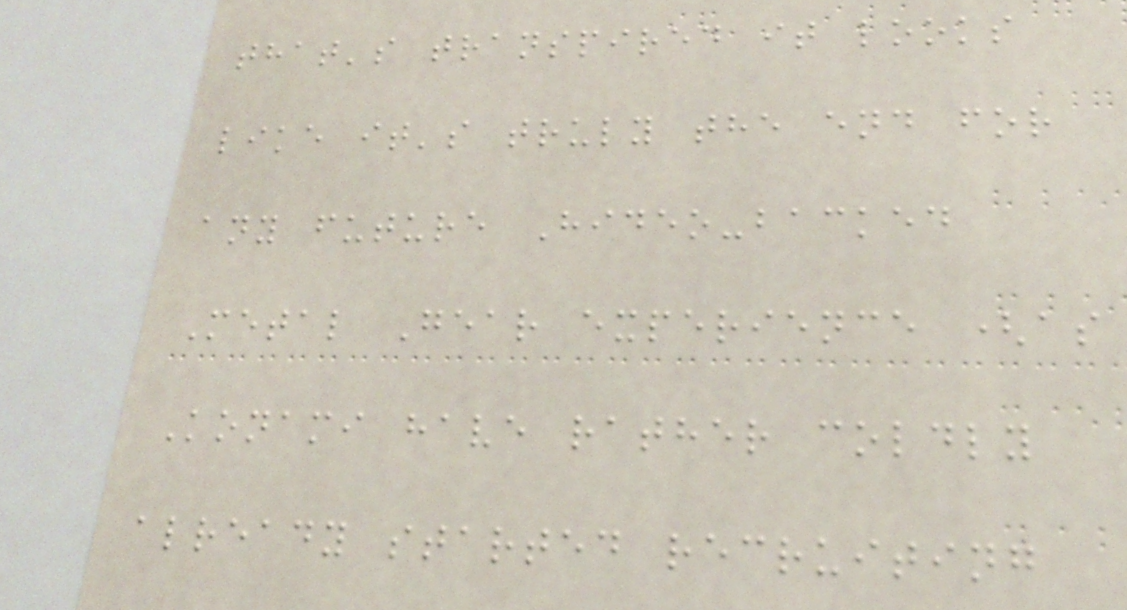that's transpired it looks
like it's truly the end for
any future Hideo-backed
Metal Gear experience (as
Konami have rather coldly
already started recruiting
